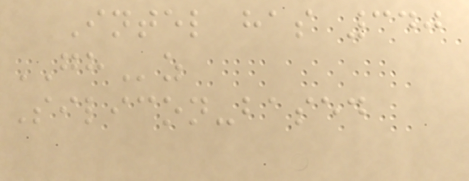Intel has 340
GHz
Silicon-based
